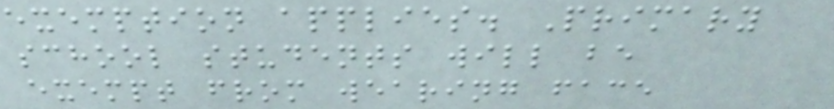exemption applies. Primary
school students will be
exempt from wearing face
